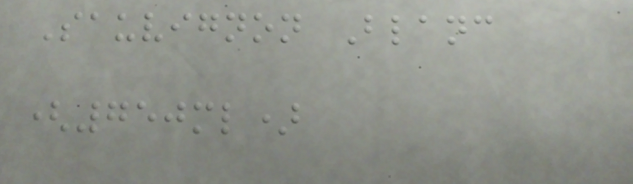Sauvignon Blanc
(750ml)
